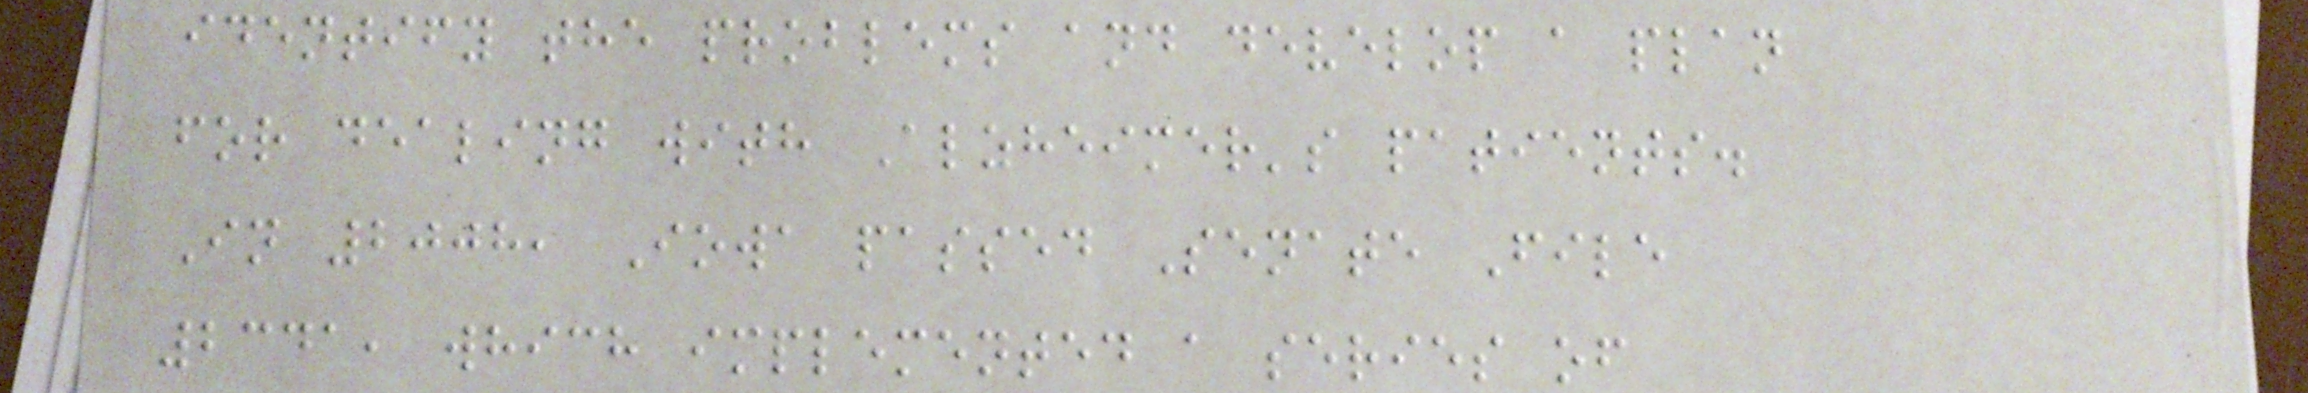identify the problems and develop a plan
for dealing with Alzheimer's patients.
In 2008, Iowa passed Senate File
2341, which implemented a series of
